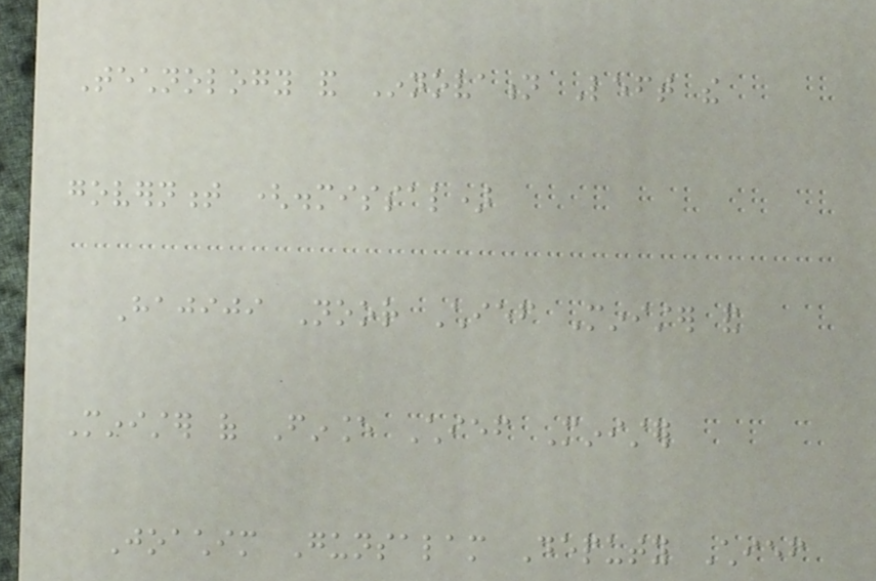Technology and Innovation Left the
government (dismissal)
Hajiji Noor Chief Minister and
Minister of Finance Chief Minister
Joachim Gunsalam Deputy Chief
